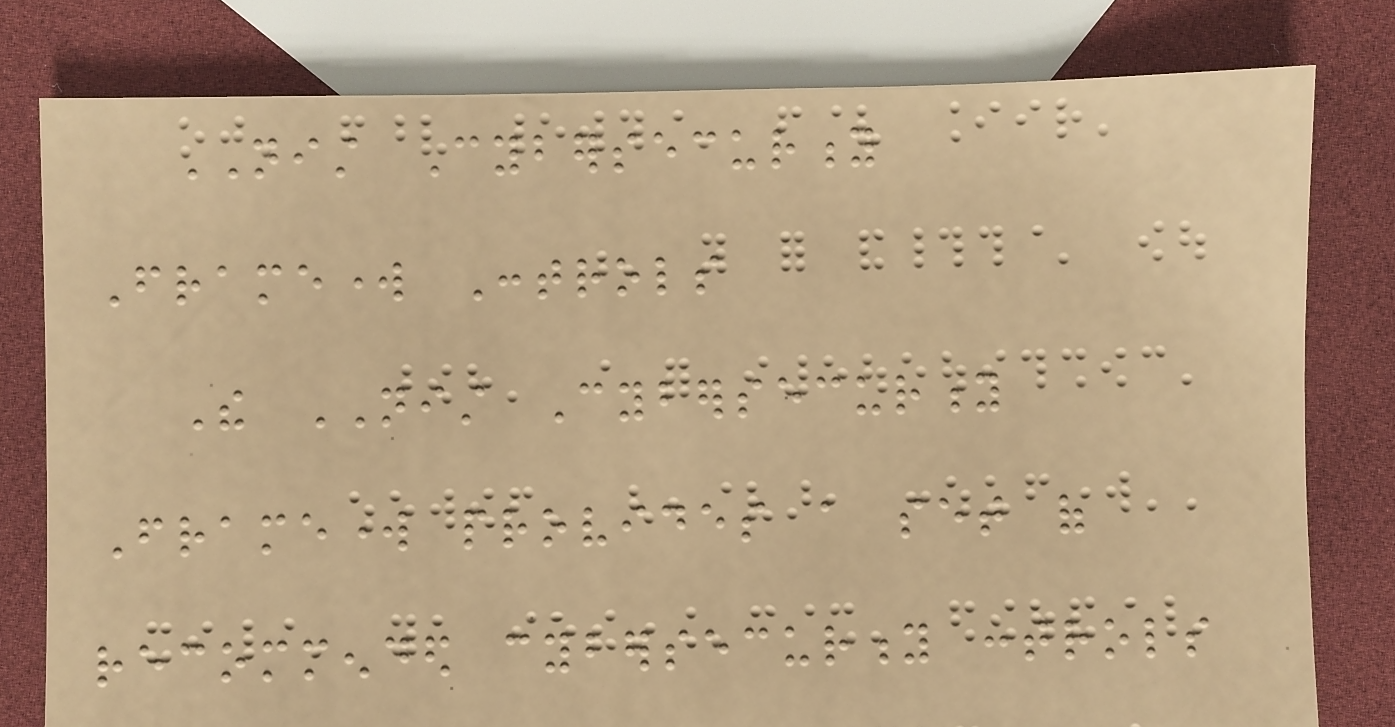NIST Cybersecurity
Framework Controls
The NIST Cybersecurity
Framework provides a set of
recommended cybersecurity controls
